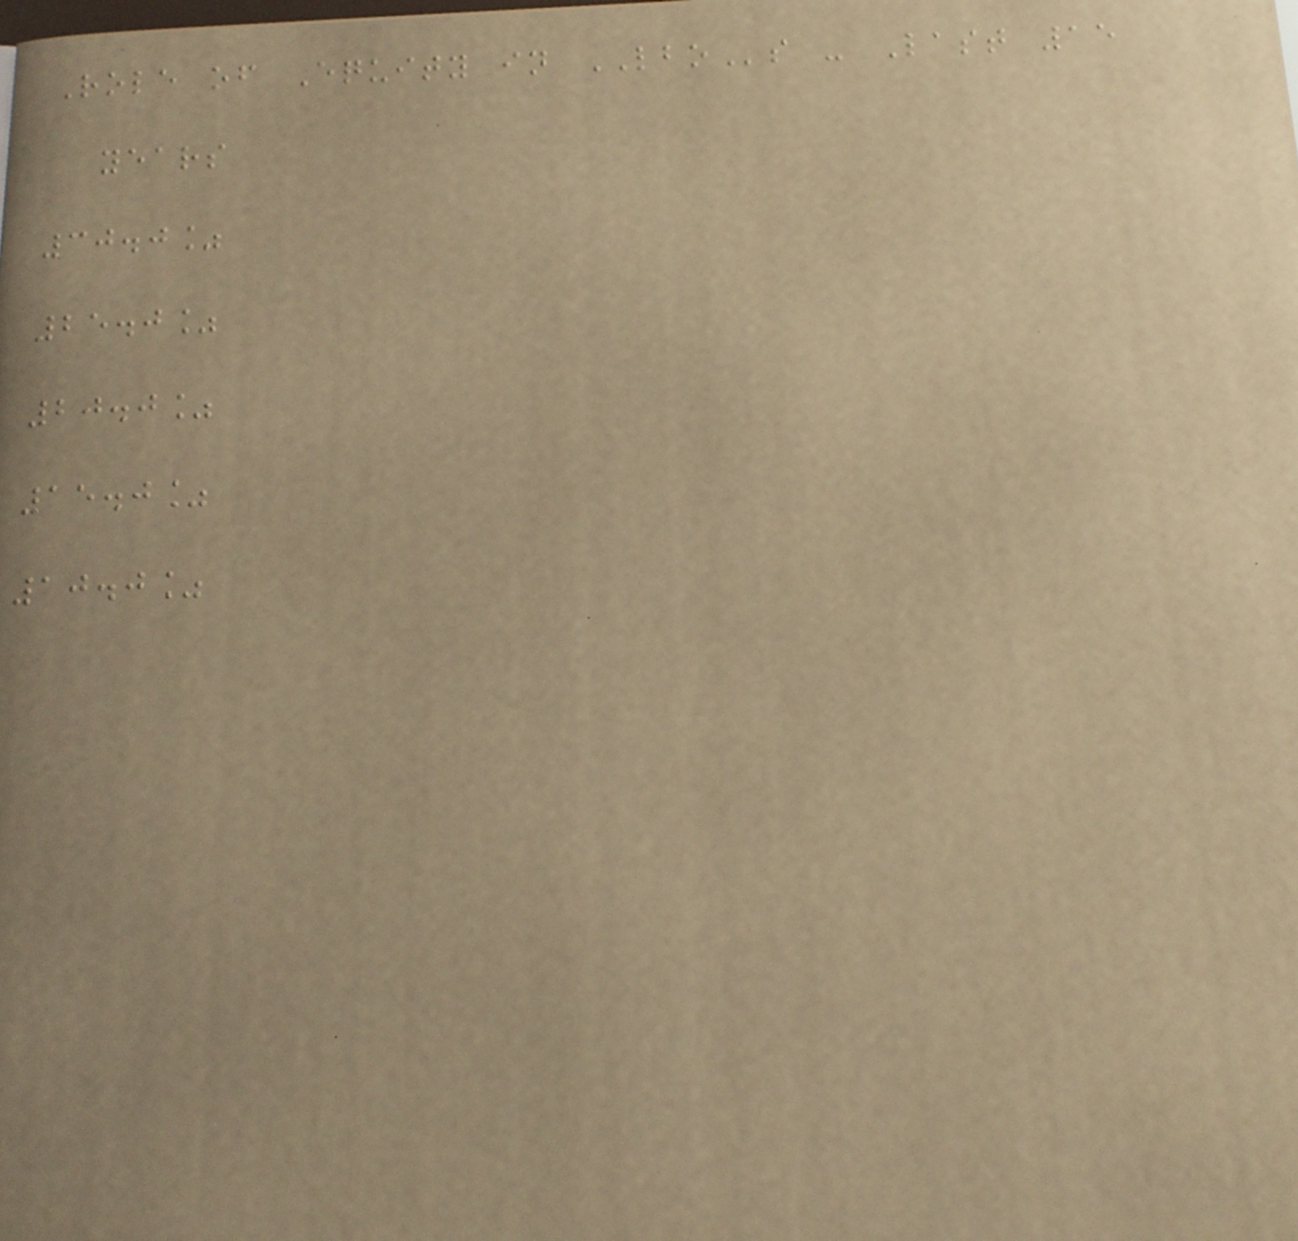Role of Equity in LBOs - Last 15
years
30.0%
25.0%
20.0%
15.0%
10.0%
